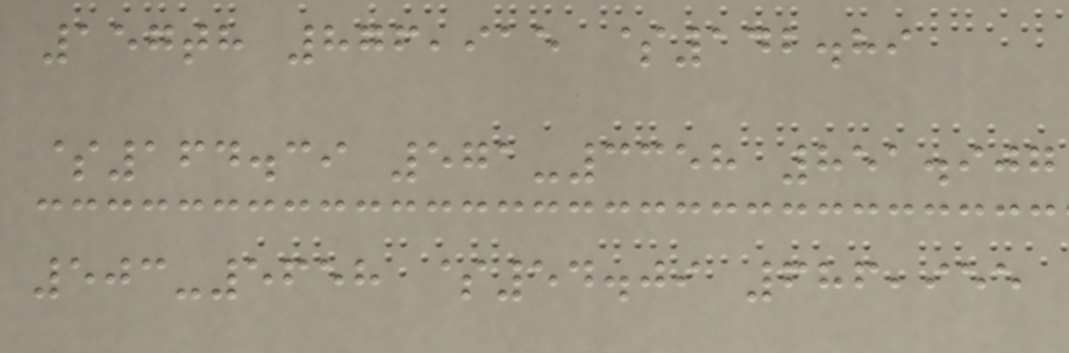157th 876,915 $142.89
$164.39 571-3358 851.907
503-5658 $54.09 686,955
